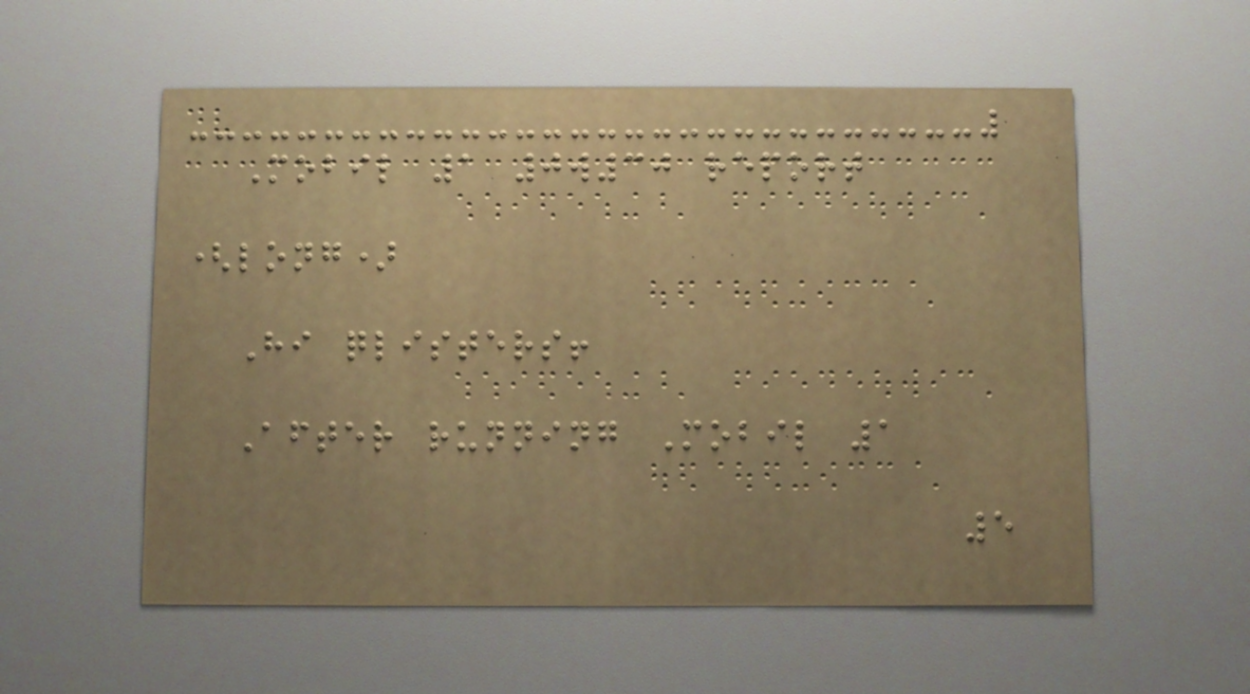Mobil 1 0w30 report
(long)
Hi qlisters!
After running Mobil 1
5
